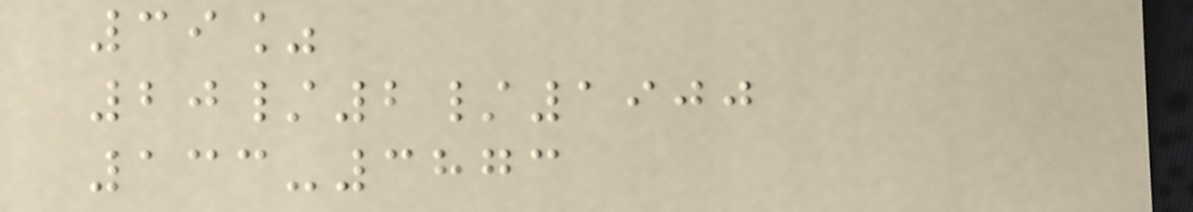39%
20/2/1900
133-3873
